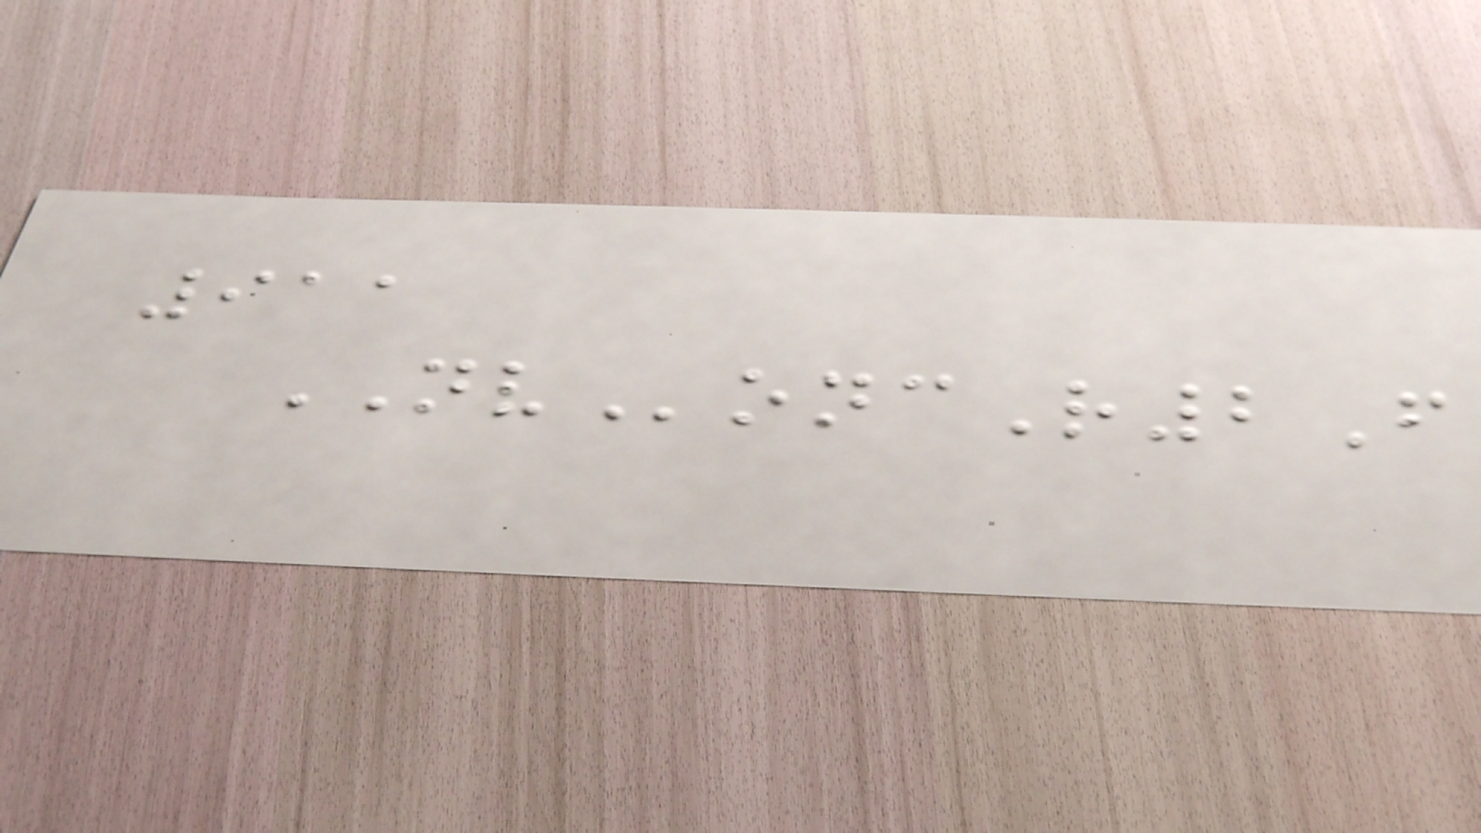911
NVoncR2F
